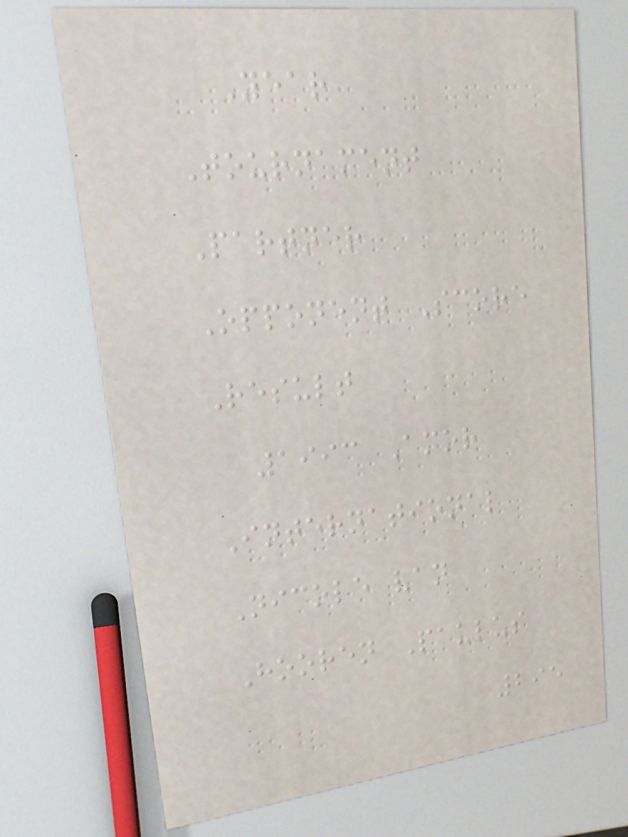Year
Tournament
Partner
Opponent Score
Result
1993 Amor
International
Nicole van
Hooren Paulus
295
